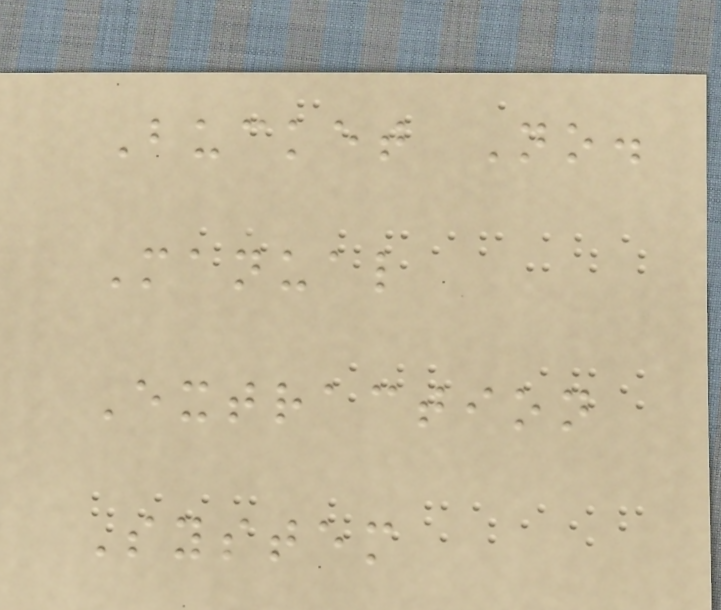Bucket No.
Manual
Extraction
System
